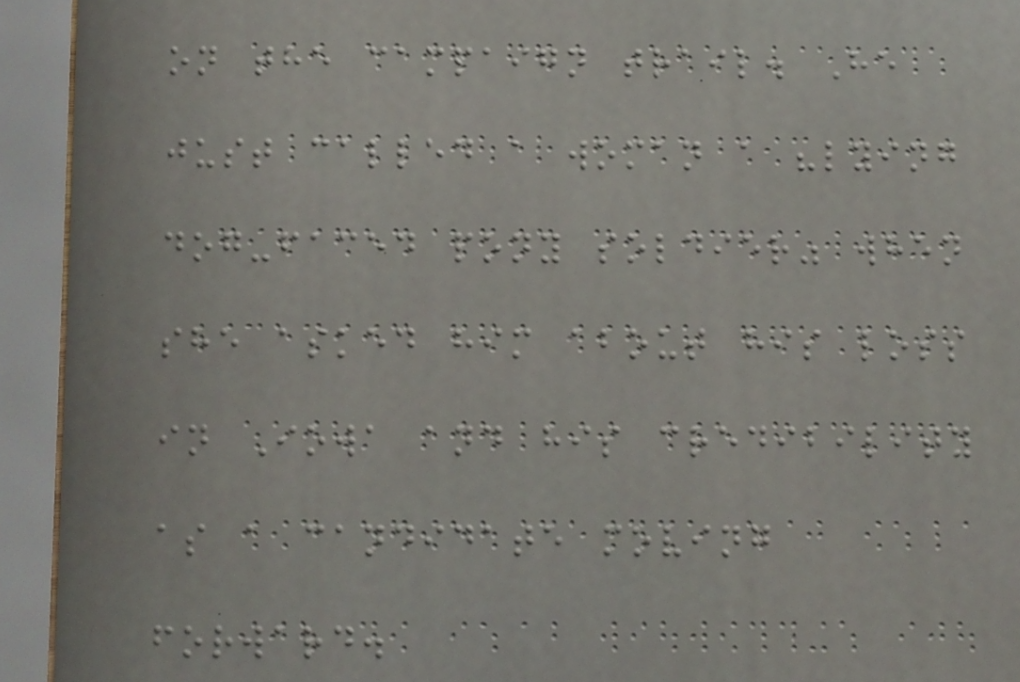on the campaign trail. He
just called a woman a "lying
dog-faced pony soldier" when
she asked him about his loss
in Iowa and his credibility
as a candidate moving
forward.
